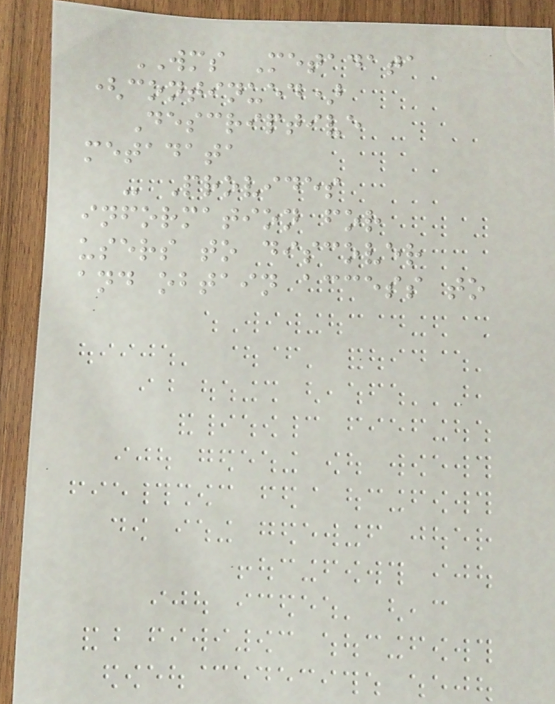WMS Metadata
(continued)
Descriptive
metadata
- Provides
information for
users to discover
and obtain access to
